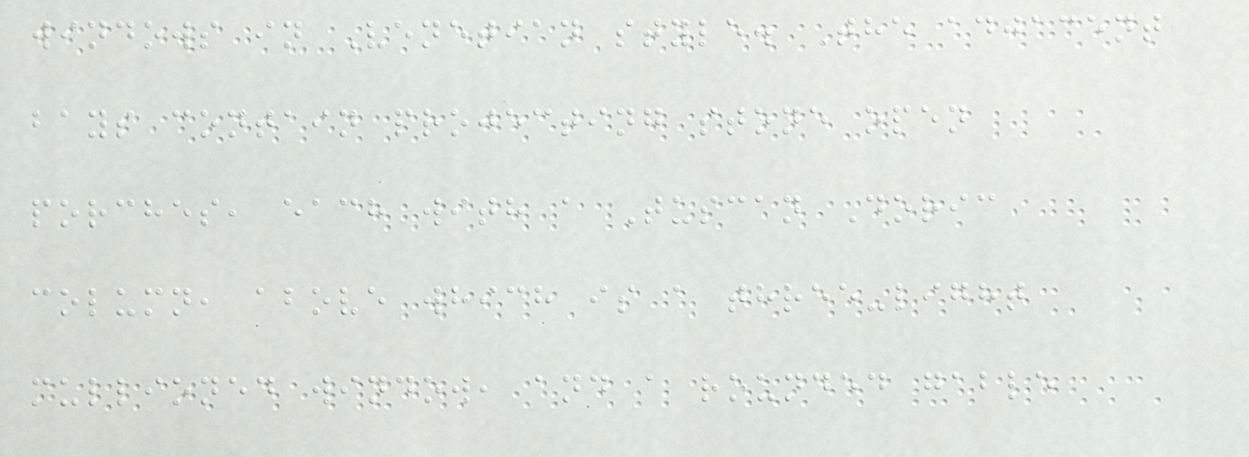windows in Venetian style. The adjacent
bays contain projecting stone open
porches, each with a Tuscan Doric
column, above which is a three-light
mullioned window, and a rounded gable
